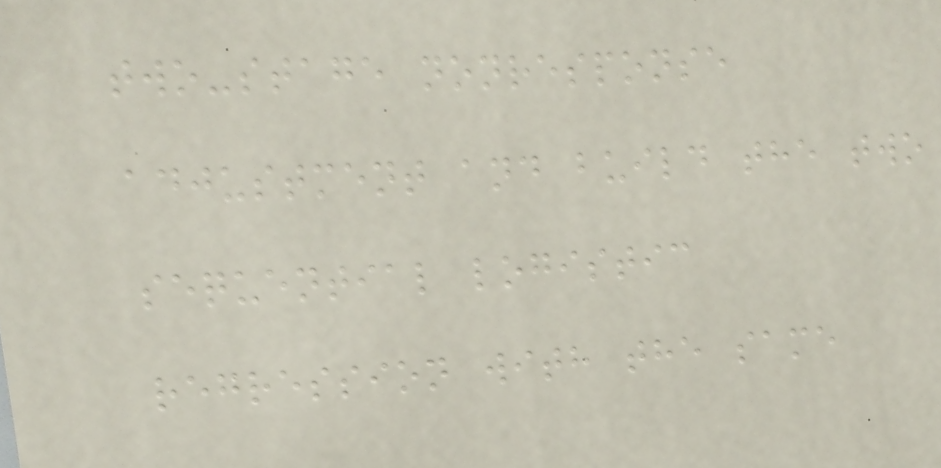two-stage nonresponse
adjustment and build the two
sequential logistic
regression with the same
